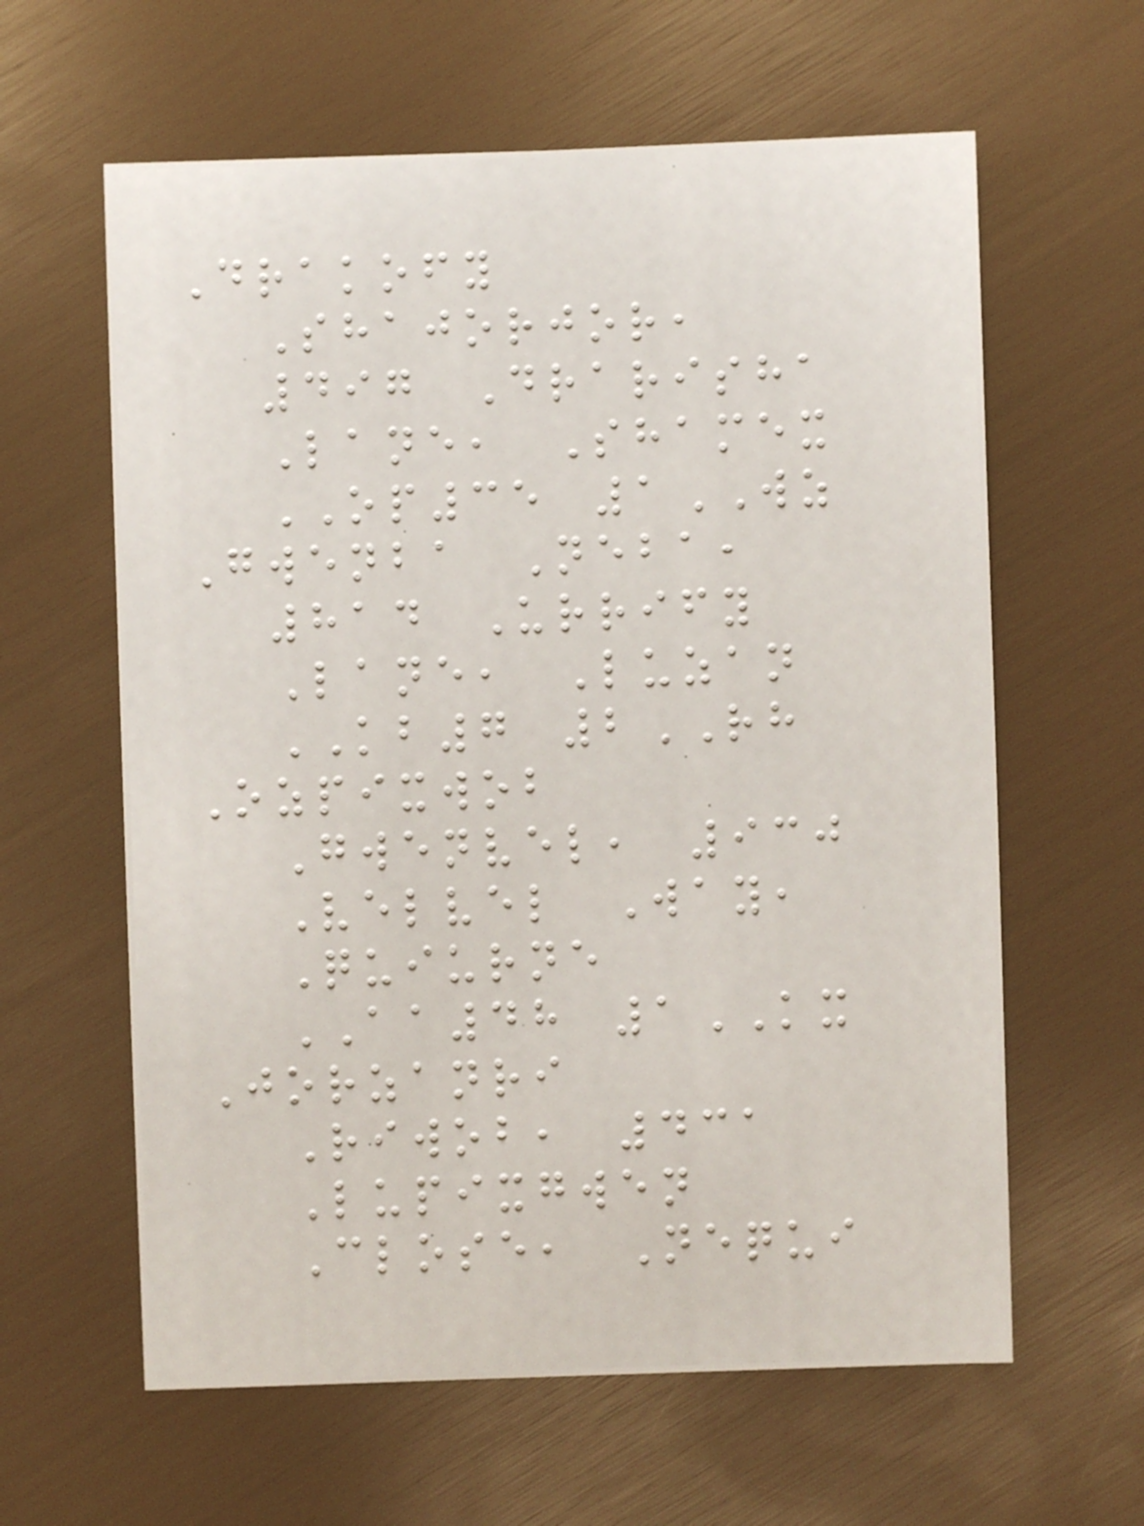Drakofy
Shajorjor,
497 Drarisha
Lane, Shamex
OP35 1WZ
Gwenba Neba,
814 Urrify
Lane, Luzan
KB7 2RH
Ozpixwob
Gwenvel, 930
Velvel Way,
Quiurne
AA48 1KX
Jorzanri
Riwob, 431
Lupixgwen
Close, Nequi
